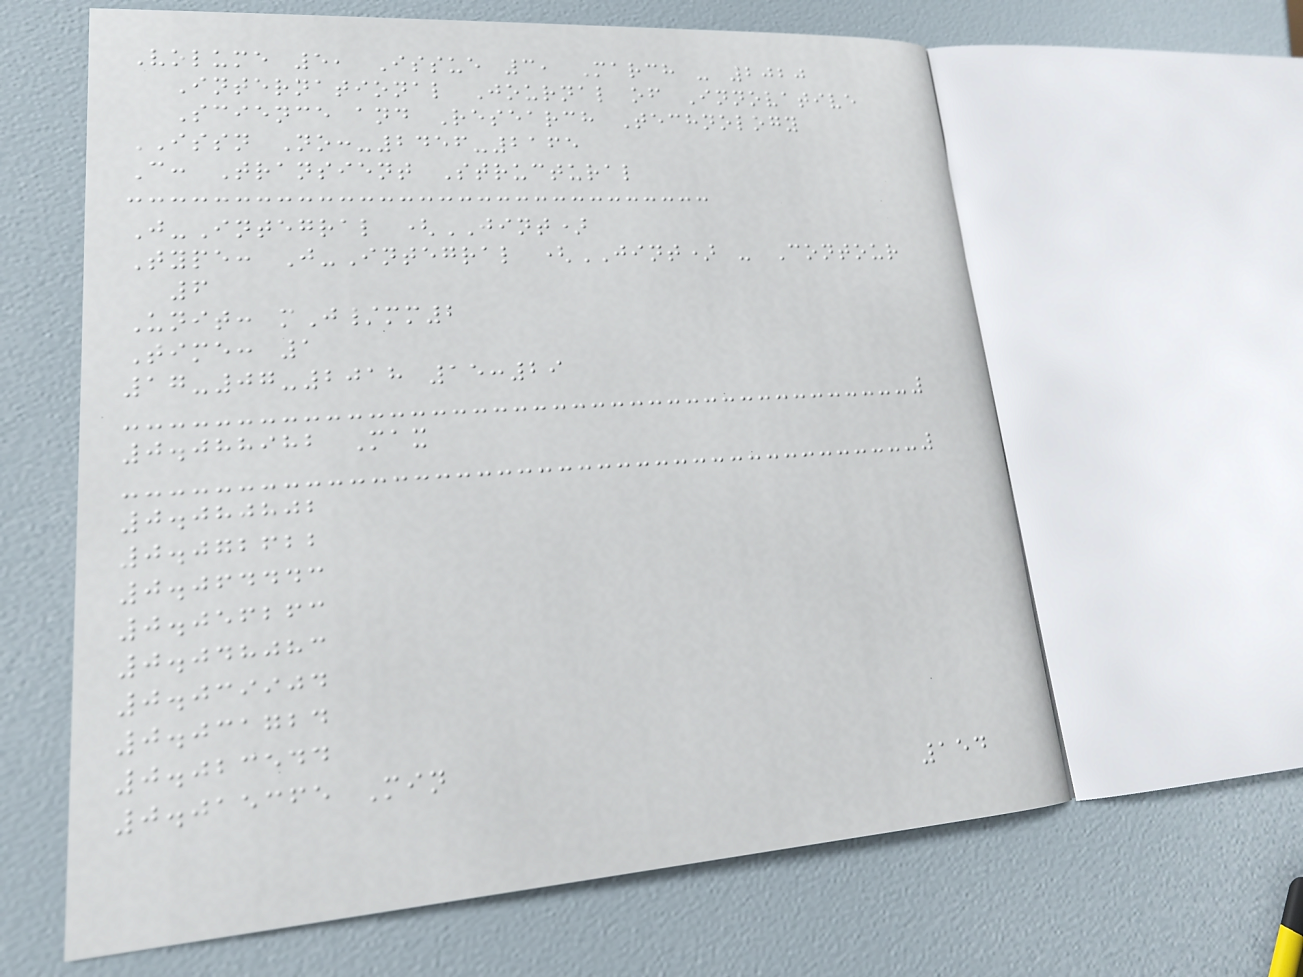Volume 5, Issue 3, March - 2020
International Journal of Innovative
Science and Research Technology
ISSN No:-2456-2165
C: Transient Structural
J-Integral (JINT)
Type: J-Integral (JINT) - Contour
6
Unit: mJ/mm2
Time: 1
17-07-2018 15:29
0.088982 Max
0.080802
0.072622
0.064443
0.056263
0.048083
0.039904
0.031724
0.023544
0.015365 Min
154
